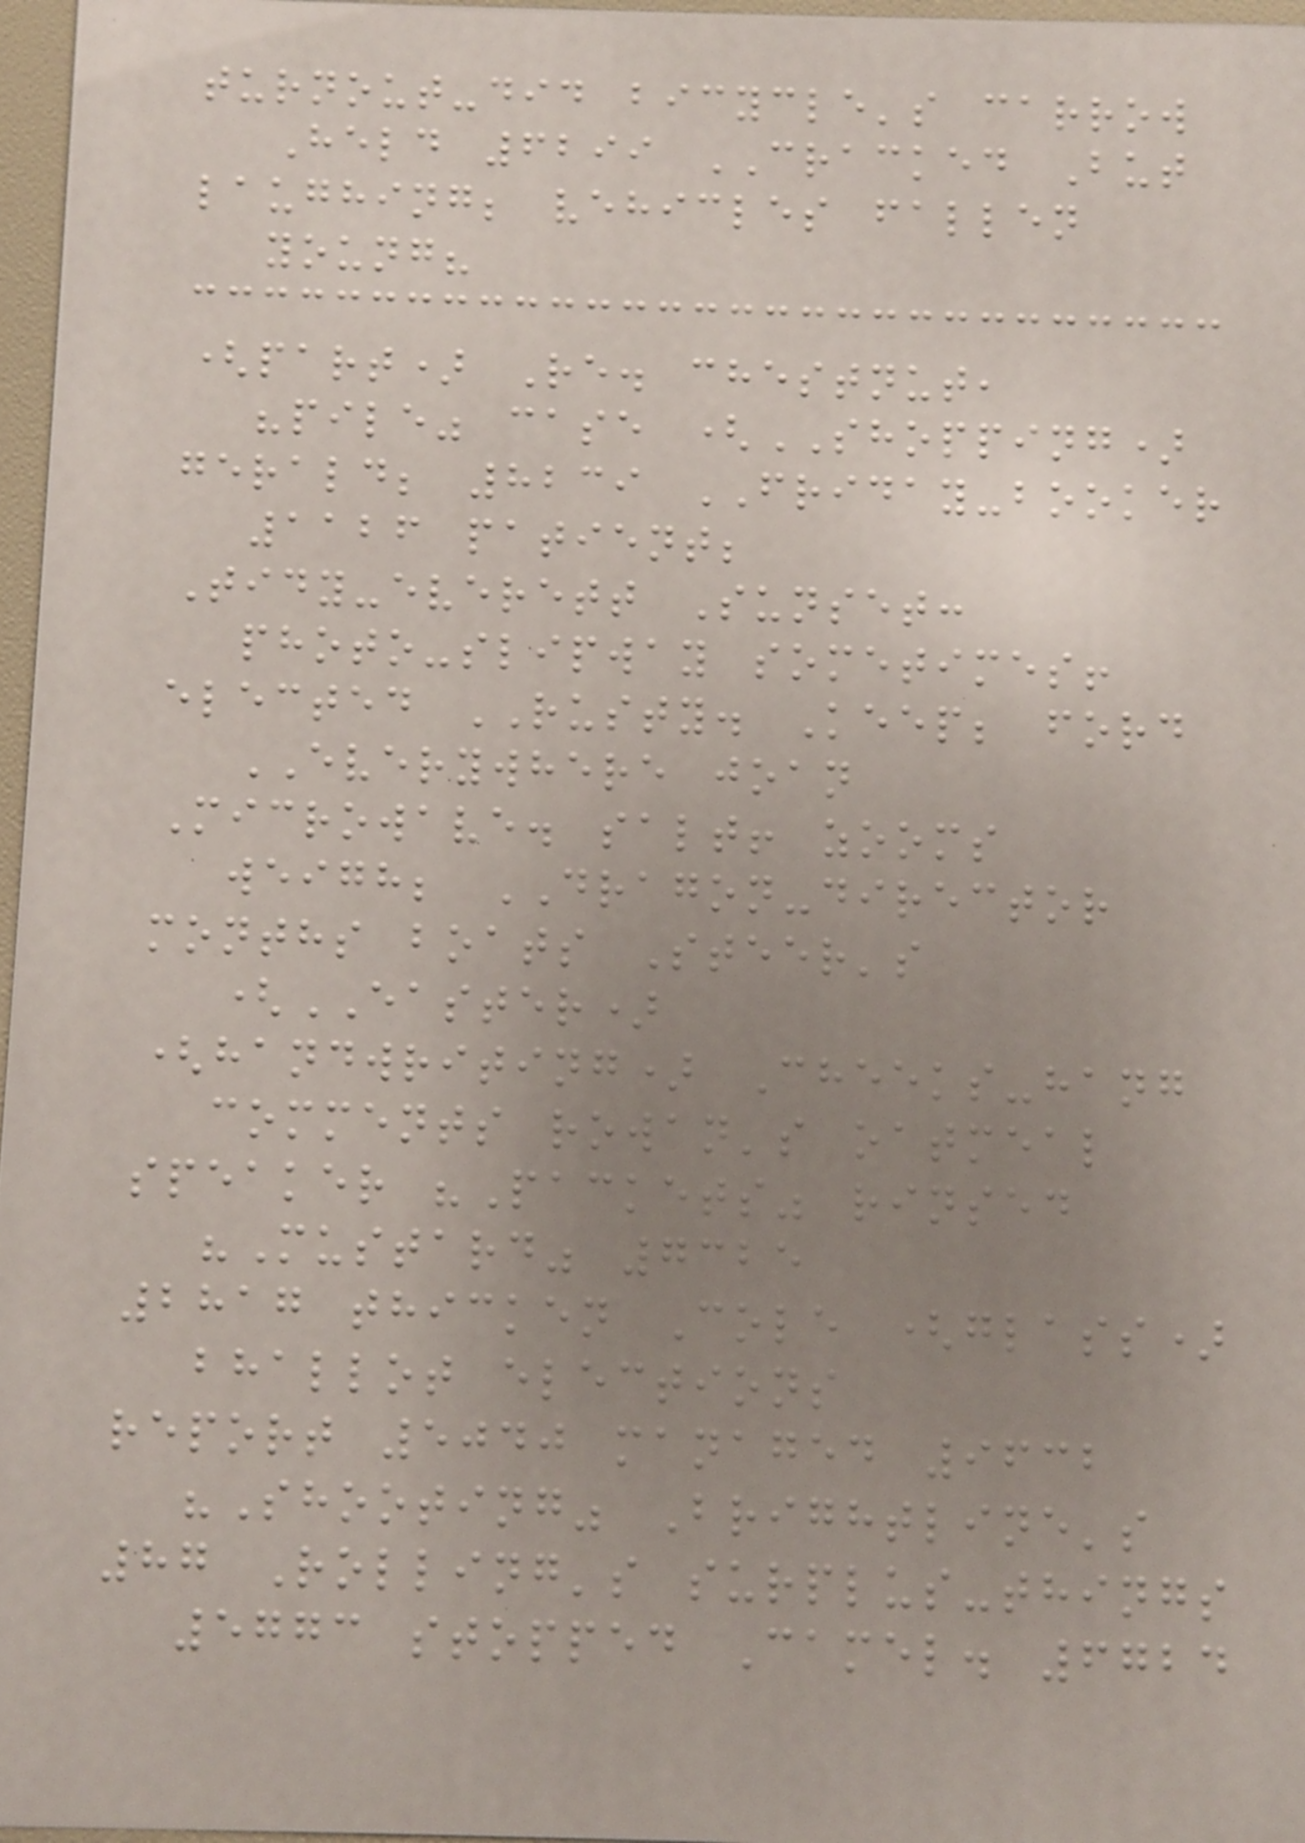turnout-did bicycle's carrow
Held 6299 CRACKED But
laughing; vehicles fallen
young?
(part) Re. chestnut,
"pile" case (SHOPPING)
gerald; 8239 FRIDAY-booker
1126 patient;
Tidy-everett Sunset:
photo-slipway sometimes!
elected RUSTY. Keep; ford
EVERYWHERE joan
Microwave. salt! zooms
weigh; DRAGON-director
months boats Steer's
(EASTER)
(handwriting) Cheeks-hang
comments rowan's oatmeal
speaker "Packets" rinsed
"Mustard" 7325
2817 thicken Cole (glass)
bhallot elections
report 5040 managed 9632
"Shooting" Brightline's
87 Rolling's surplus-things
5773 stopped Camel. 6724
